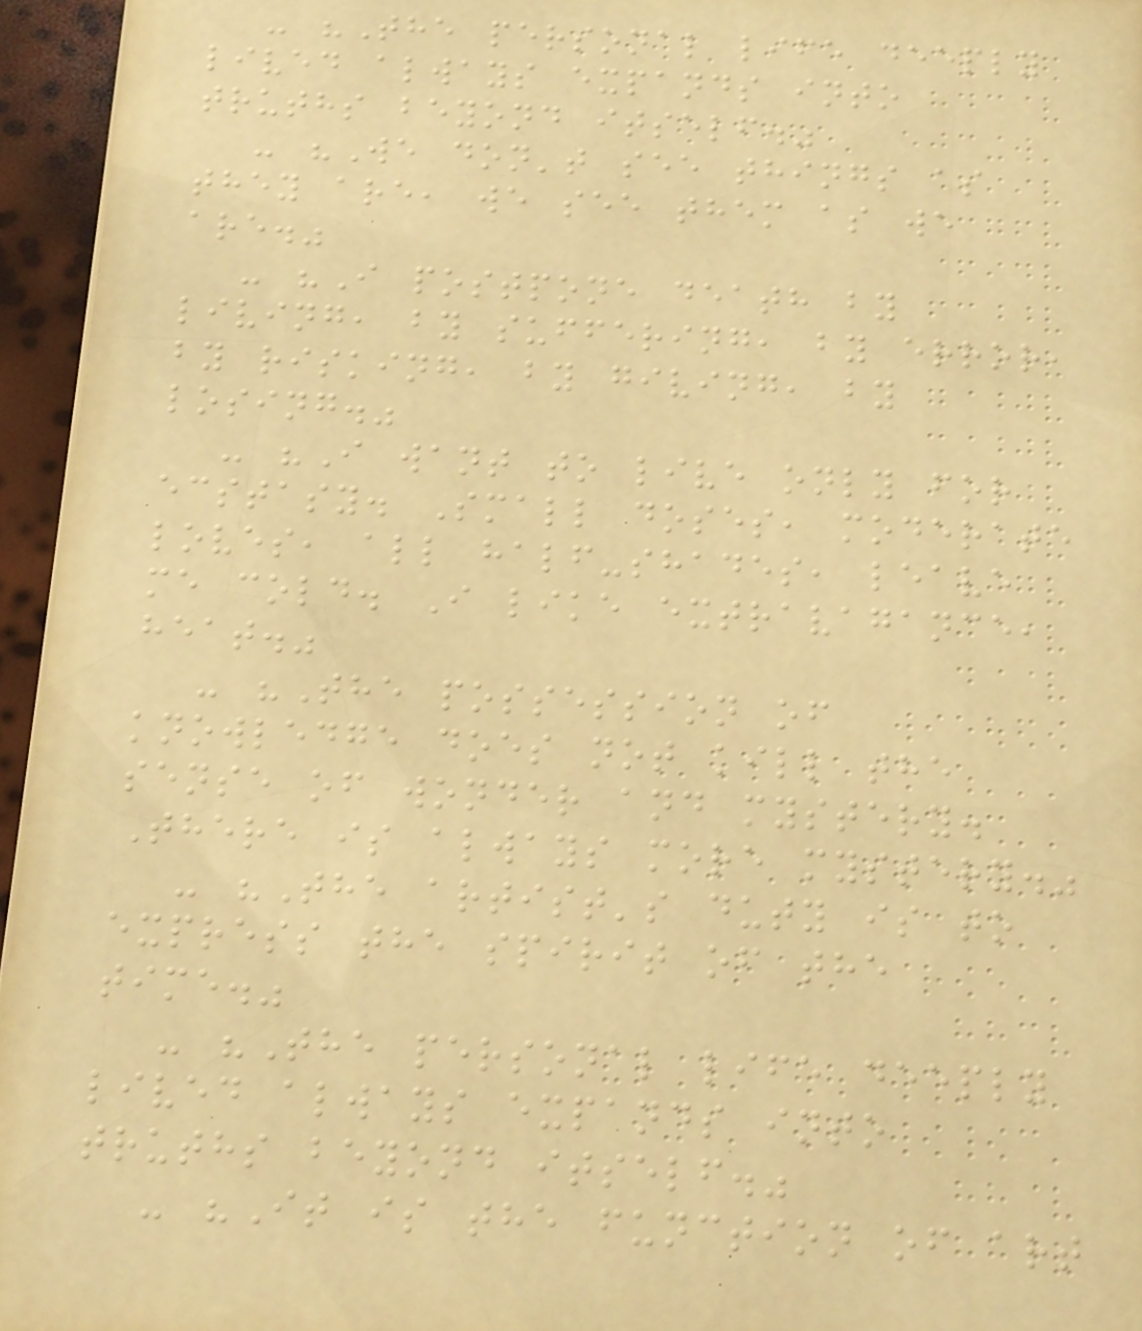- "The personal life deeply
lived always expands into
truths beyond itself."
- "We don't see things as
they are, we see them as we
are."
- "I postpone death by
living, by suffering, by error,
by risking, by giving, by
losing."
- "I want to live only for
ecstasy. Small doses, moderate
loves, all half-shades, leave
me cold. I like extravagance,
heat."
- "The possession of
knowledge does not kill the
sense of wonder and mystery.
There is always more mystery."
- "The artist's duty is to
express the spirit of the
time."
- "The personal life deeply
lived always expands into
truths beyond itself."
- "It is the function of art
